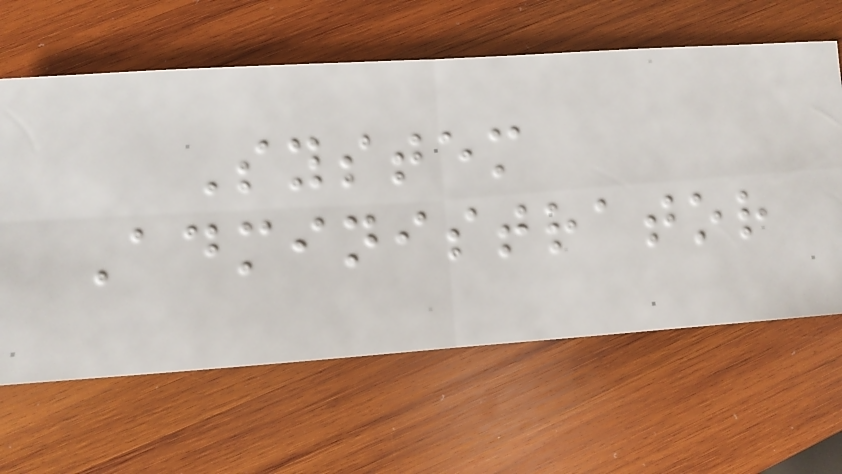System
Administrator
